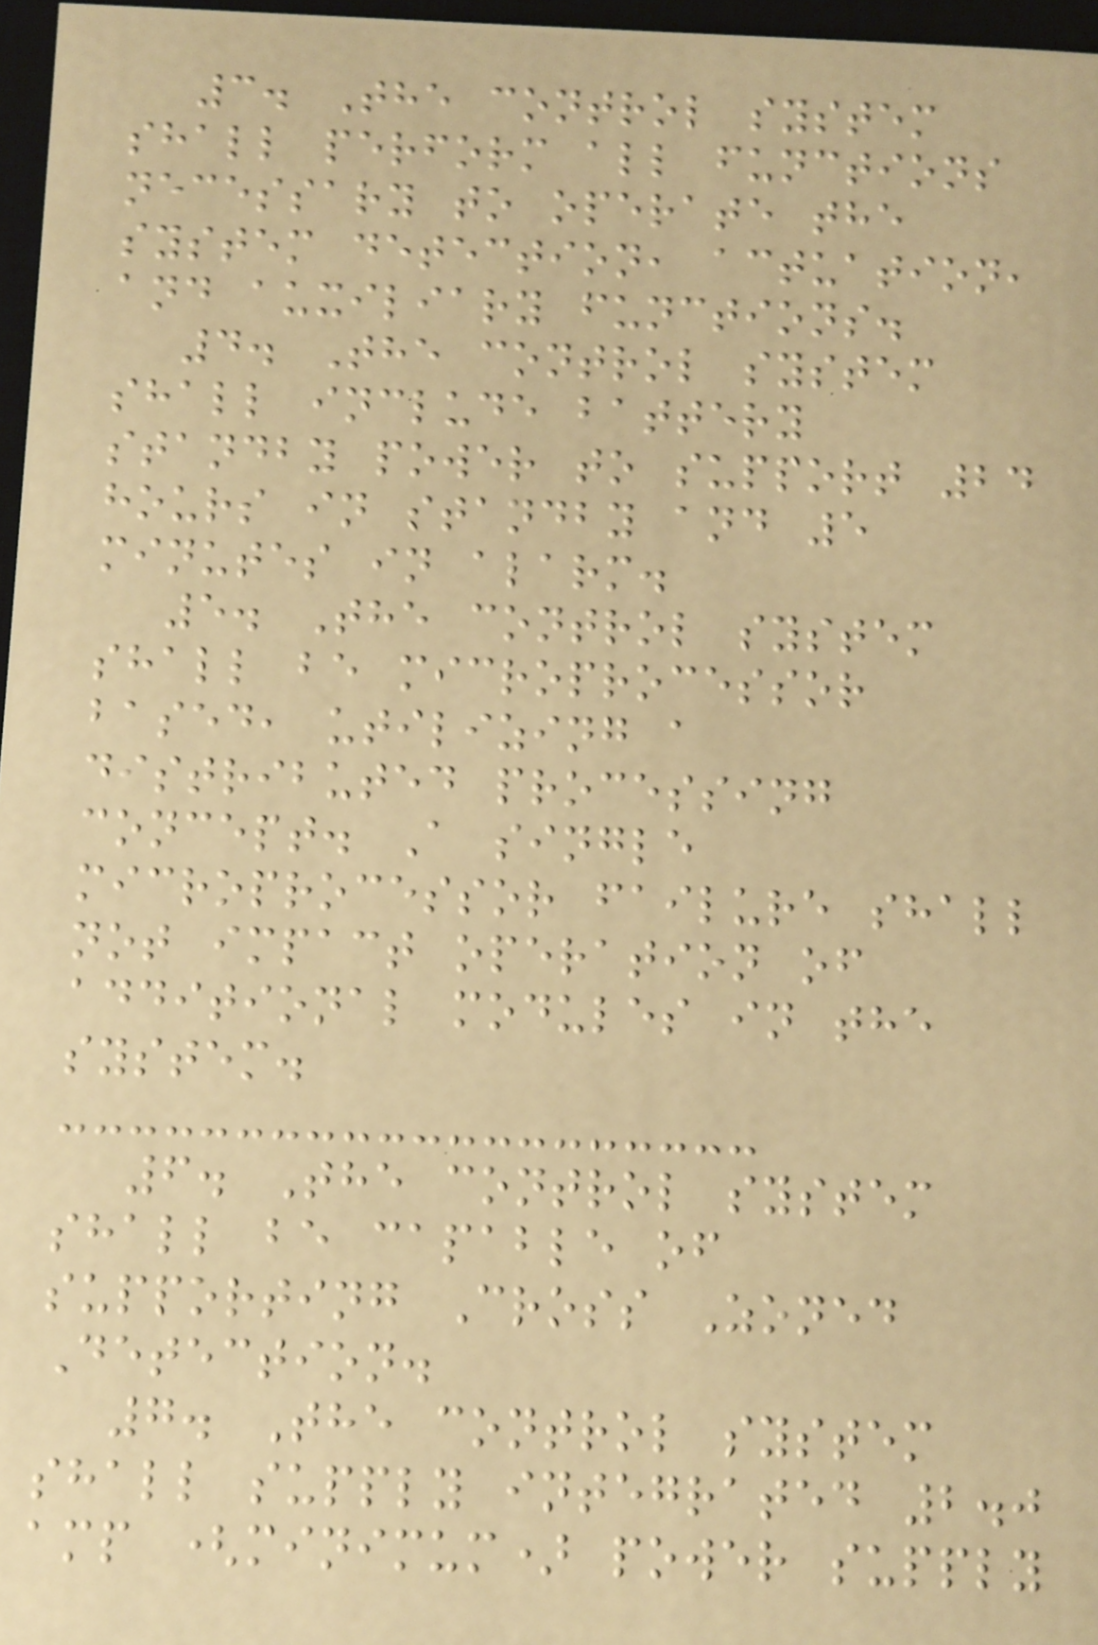3. The control system
shall perform all functions
necessary to operate the
system detection, actuation,
and auxiliary functions.
4. The control system
shall include battery
standby power to support 24
hours in standby and 5
minutes in alarm.
5. The control system
shall be microprocessor
based, utilizing a
distributed processing
concept. A single
microprocessor failure shall
not impact operation of
additional modules in the
system.
6. The control system
shall be capable of
supporting Cross Zoned
Detection.
7. The control system
shall supply integrated 2.0
amp (minimum) power supply
